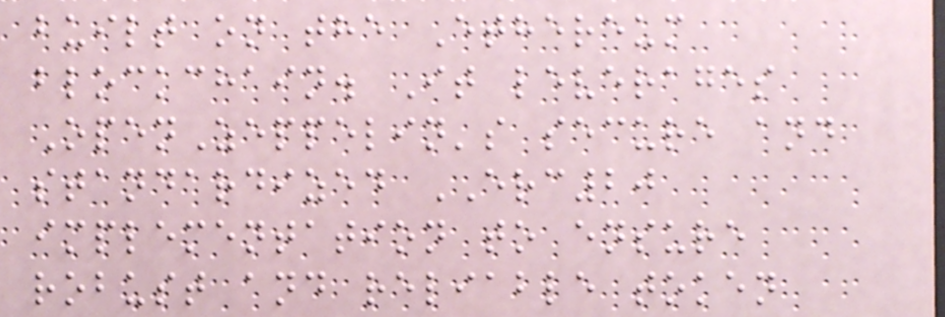built on the Ethereum
blockchain. It leverages
OpenZeppelin's secure and
standardized ERC20
implementation to ensure
robust and reliable token
